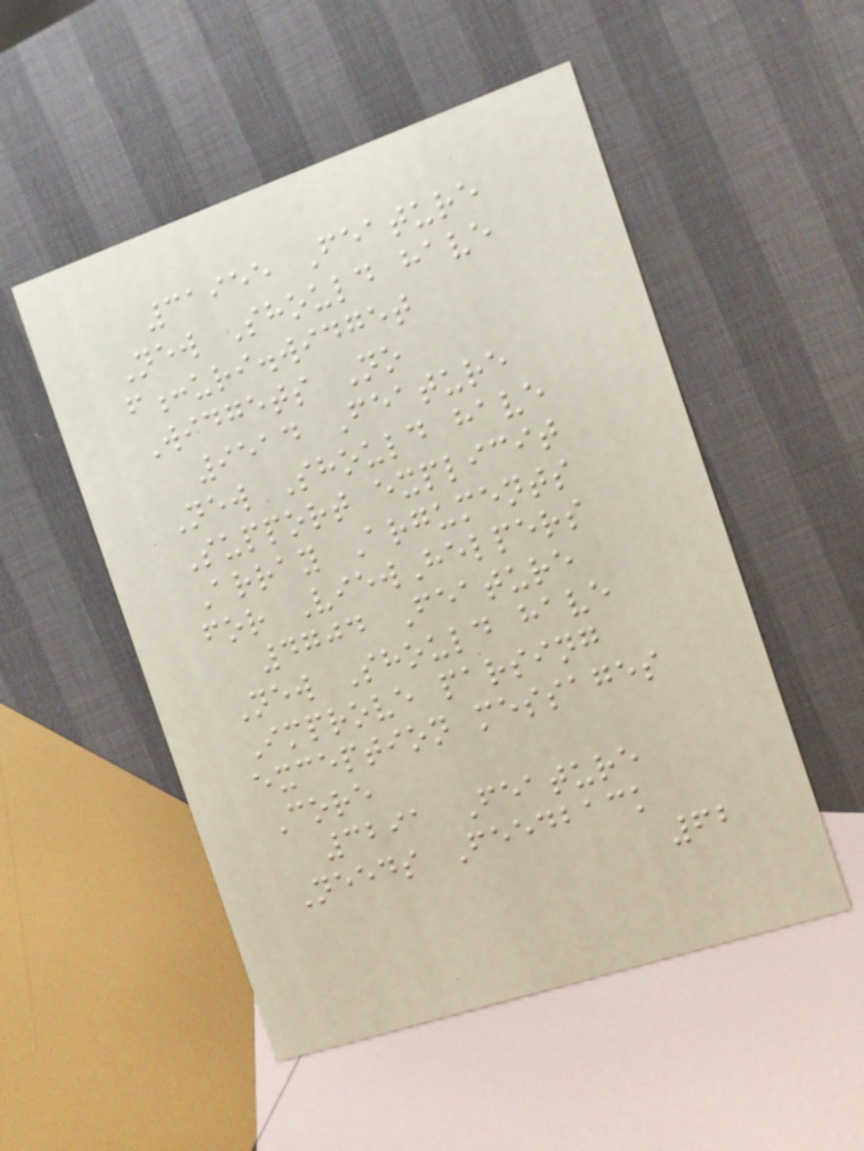31955 Feature
New Should have
f:uri.widget
Widgets No
9514 Feature
New Should have
Support explicit
Array Arguments
for ViewHelpers
4704 Feature
New Should have
Improve parsing
exception messages
Core
3291 Feature
Needs Feedback
62
